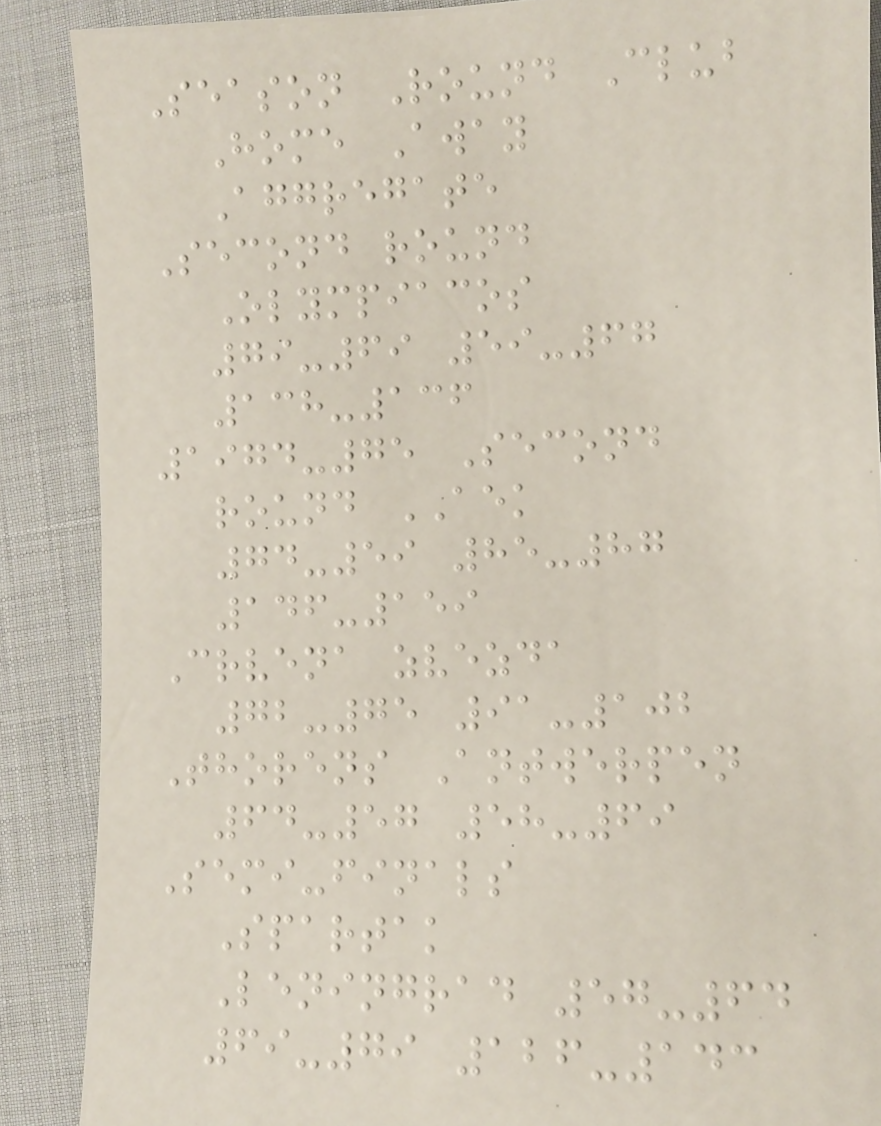Season Round Club
Home Away
Aggregate
Second round
Olympiacos
79-69 59-67
138-136
1974-75 Second
round AEK
74-59 85-87
146-159
Crvena zvezda
72-75 91-102
Thorens Antwerpen
64-57 58-69
Semi-finals
Spartak
Leningrad 57-64
69-79 126-143
